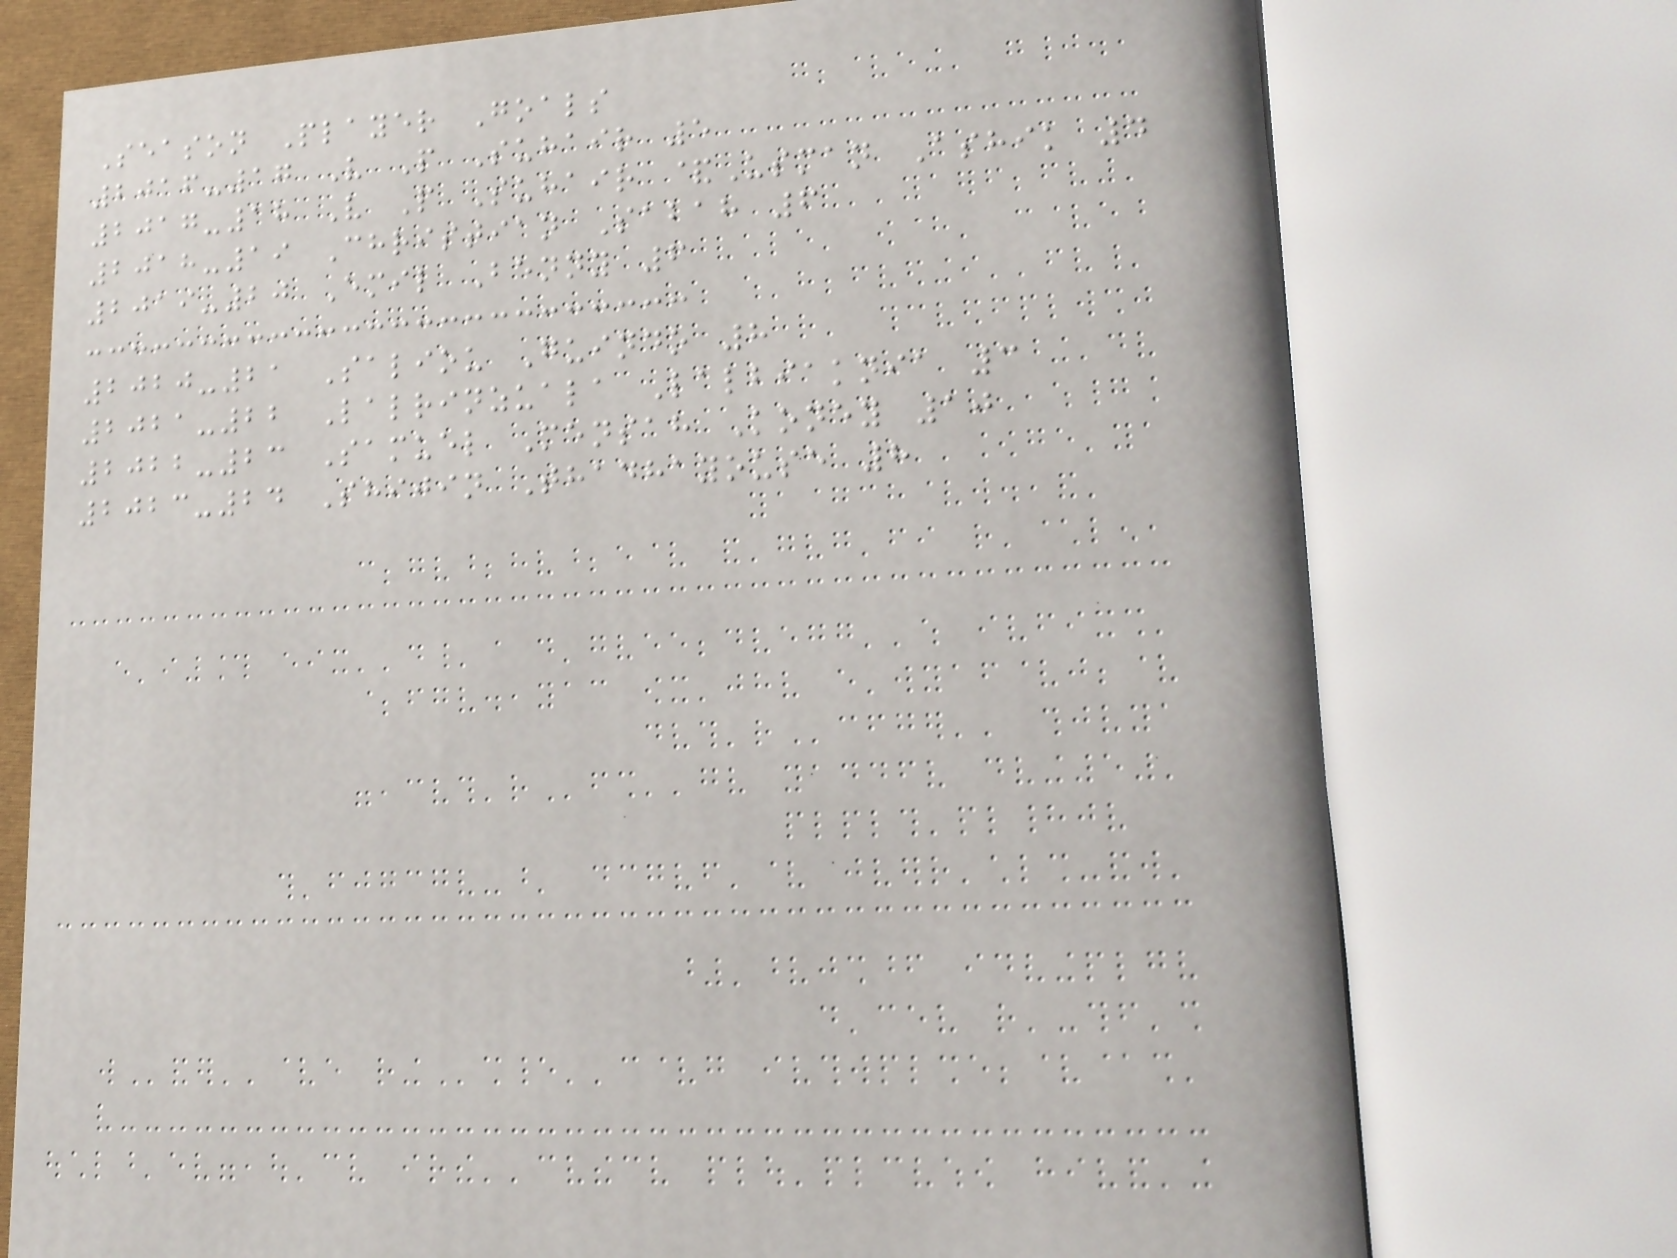Season Player Goals
2016-17 V P Suhair 5
2017-18 V P Suhair &Usman Ashik 4
2018-19 Christian Sabah 6
2019-20 Emil Benny 6
2020-21 Saliou Guindo 8
2021-22 Lalrinzuala Lalbiaknia 3
2022-23 Samuel Mensah Koney 10
2023-24 Shijin Thadhayouse 8
